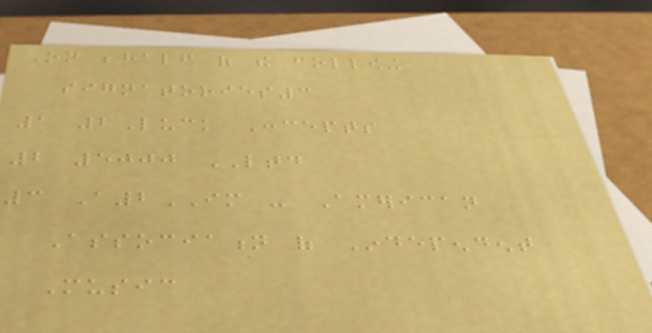On behalf of the following
signatories3
1 2Luck Concepts
2 5000 LTD
3 A2IM - American
Association of Independent
Music
